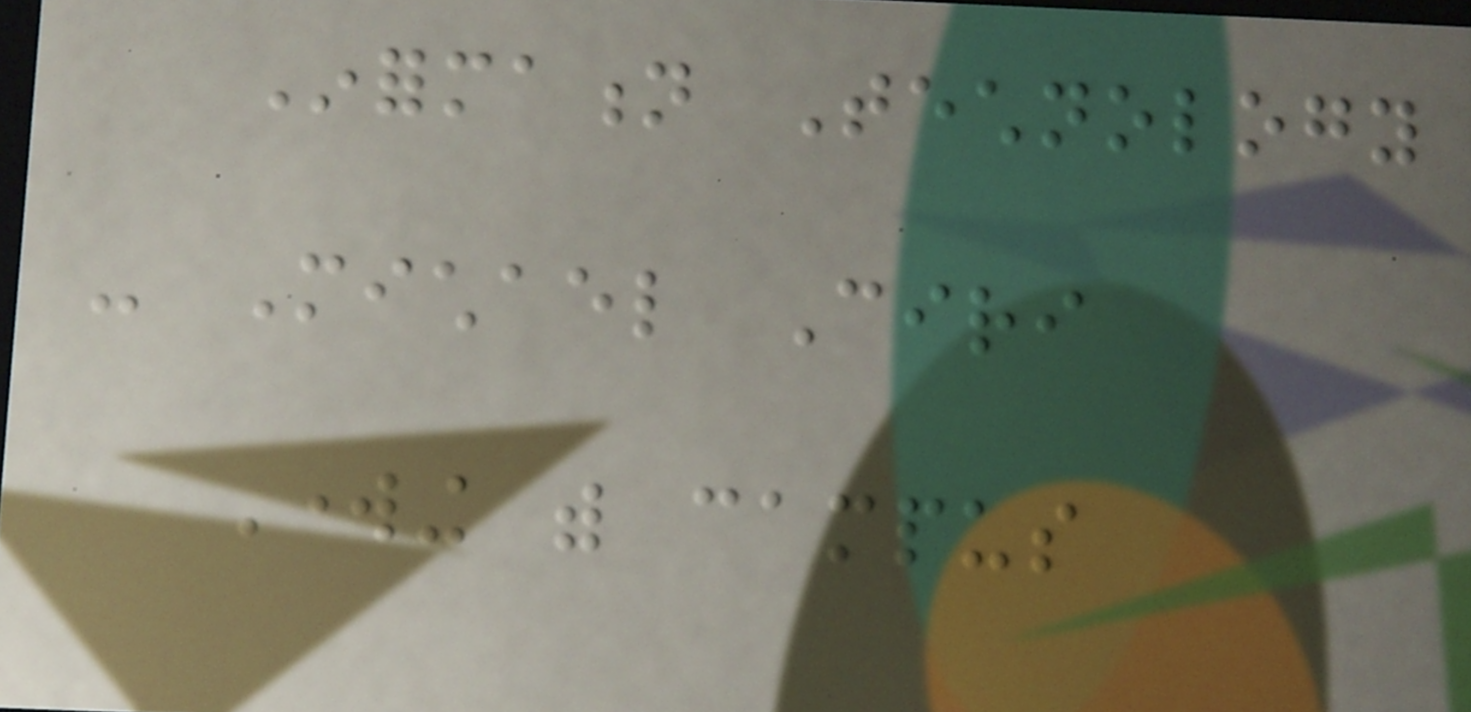Information Technology
- Michael Ciri
Working with campus
